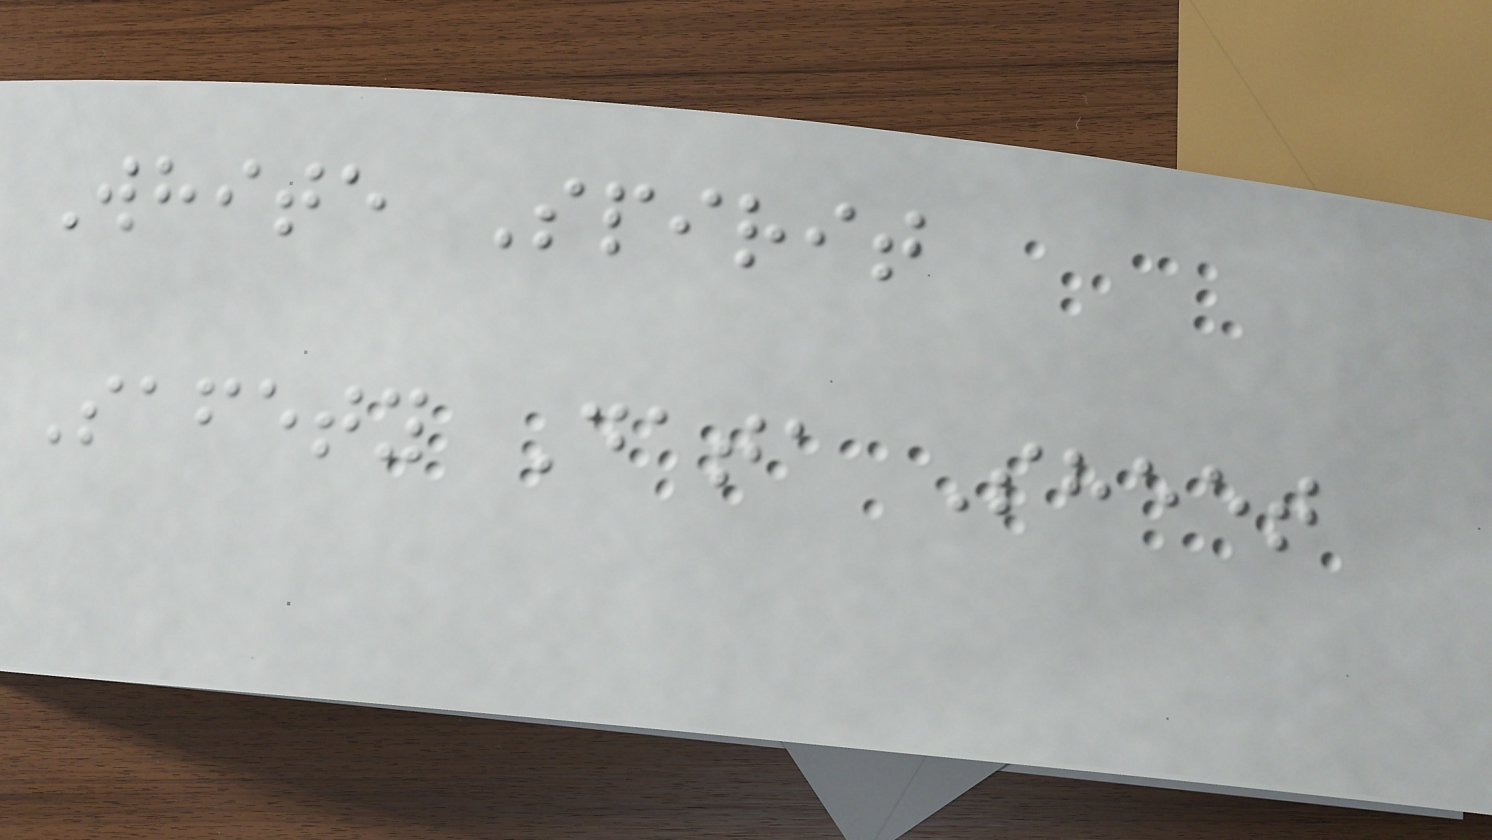White Spirit
Safety Data Sheet
